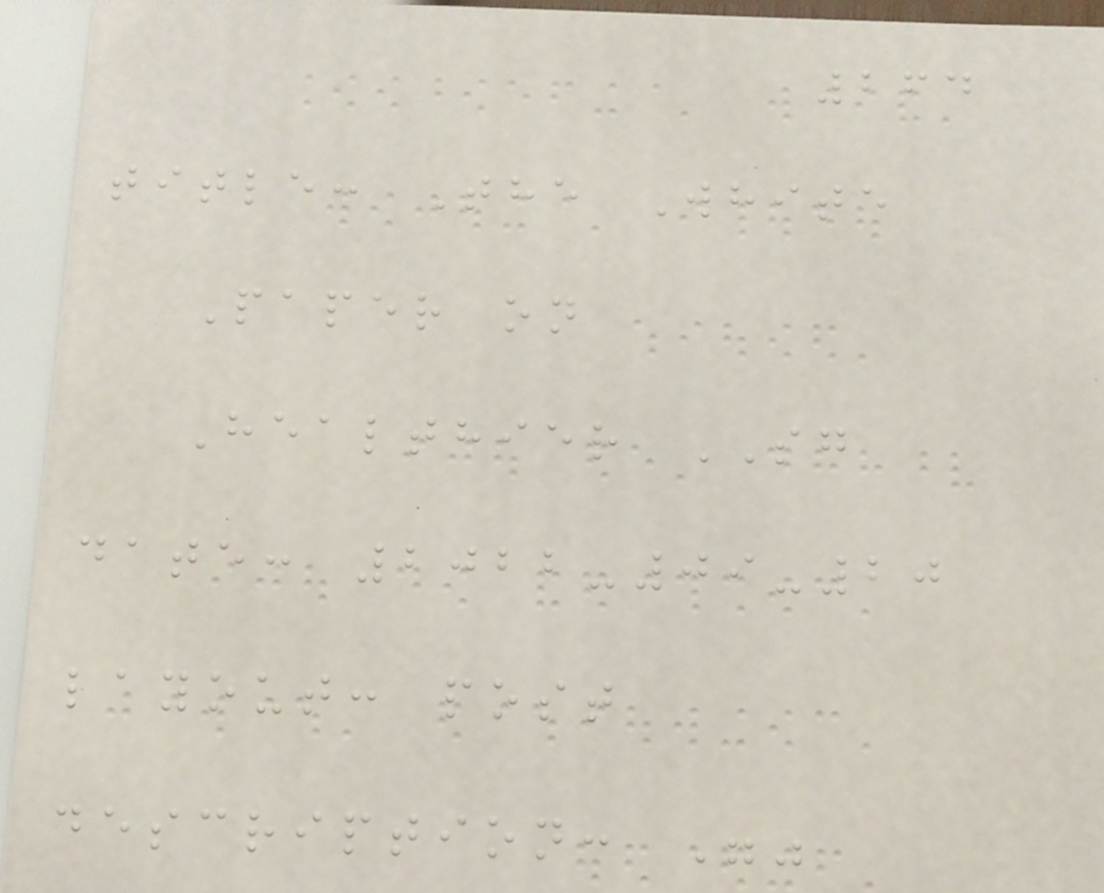264
title: The White
Paper on
Healthier SG
date: 2022-09-20
layout: post
description: ""
